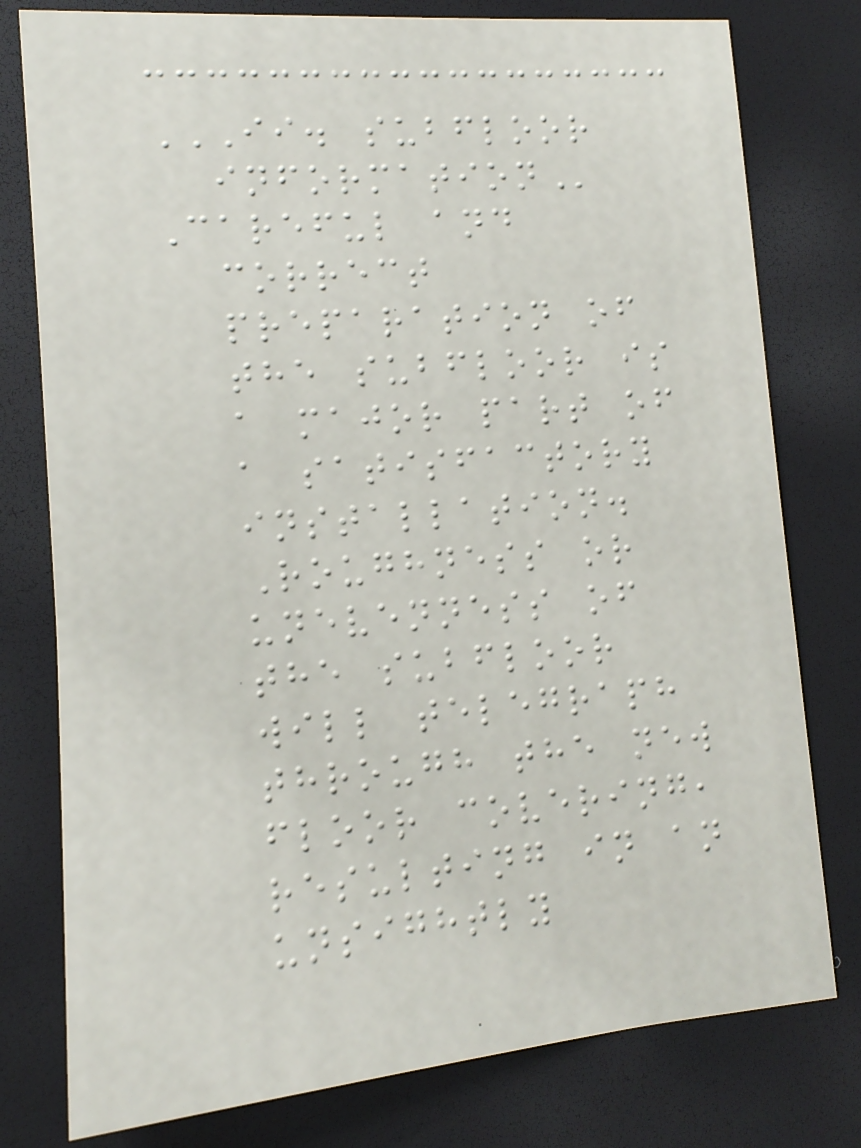II. SUBFLOOR
INFORMATION
Careful and
correct
preparation of
the subfloor is
a major part of
a satisfactory
installation.
Roughness or
unevenness of
the subfloor
will telegraph
through the new
floor covering,
resulting in an
unsightly
